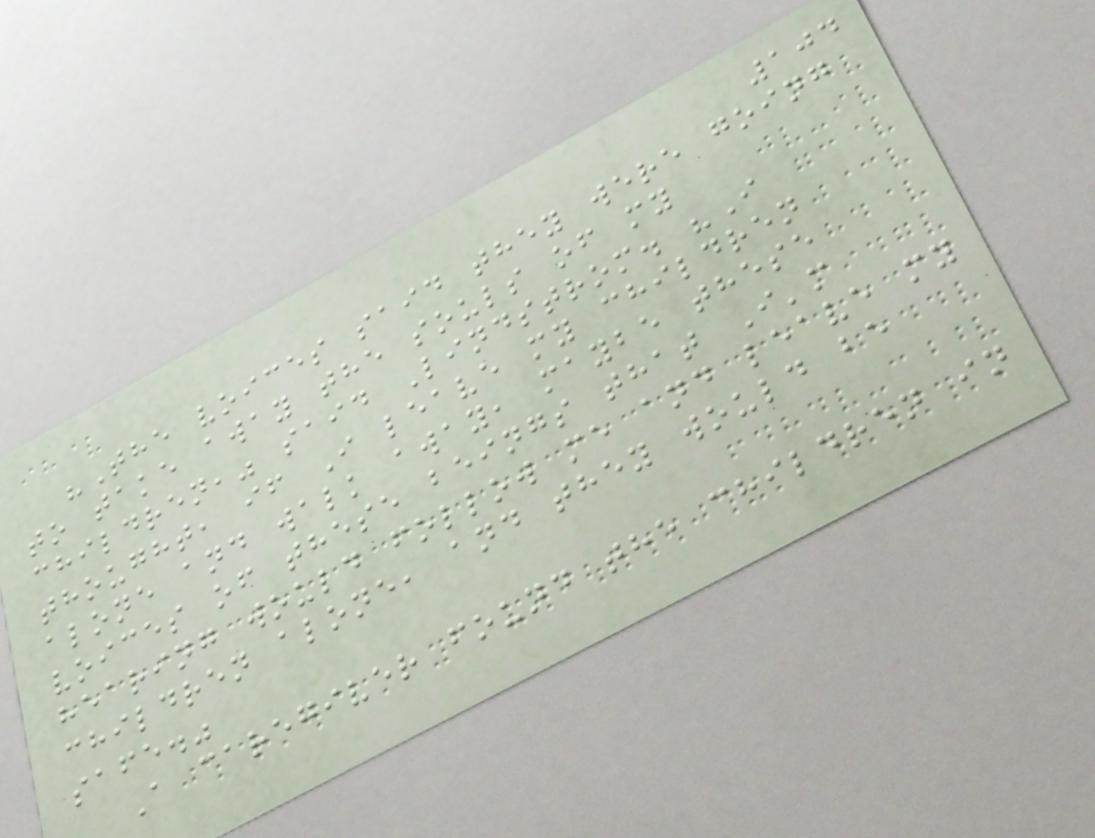104
"The voices said they were going
to take away the souls of my
children," said Lindstrom. "I
thought, if I leave my children
alone and walk away, maybe these
voices of these beings that I'm
hearing would follow me and leave my
children alone, and they would be
safe."
A caregiver found the children in
